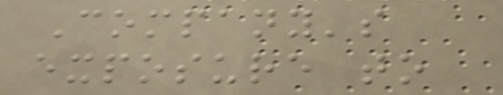Company's
exposure to
